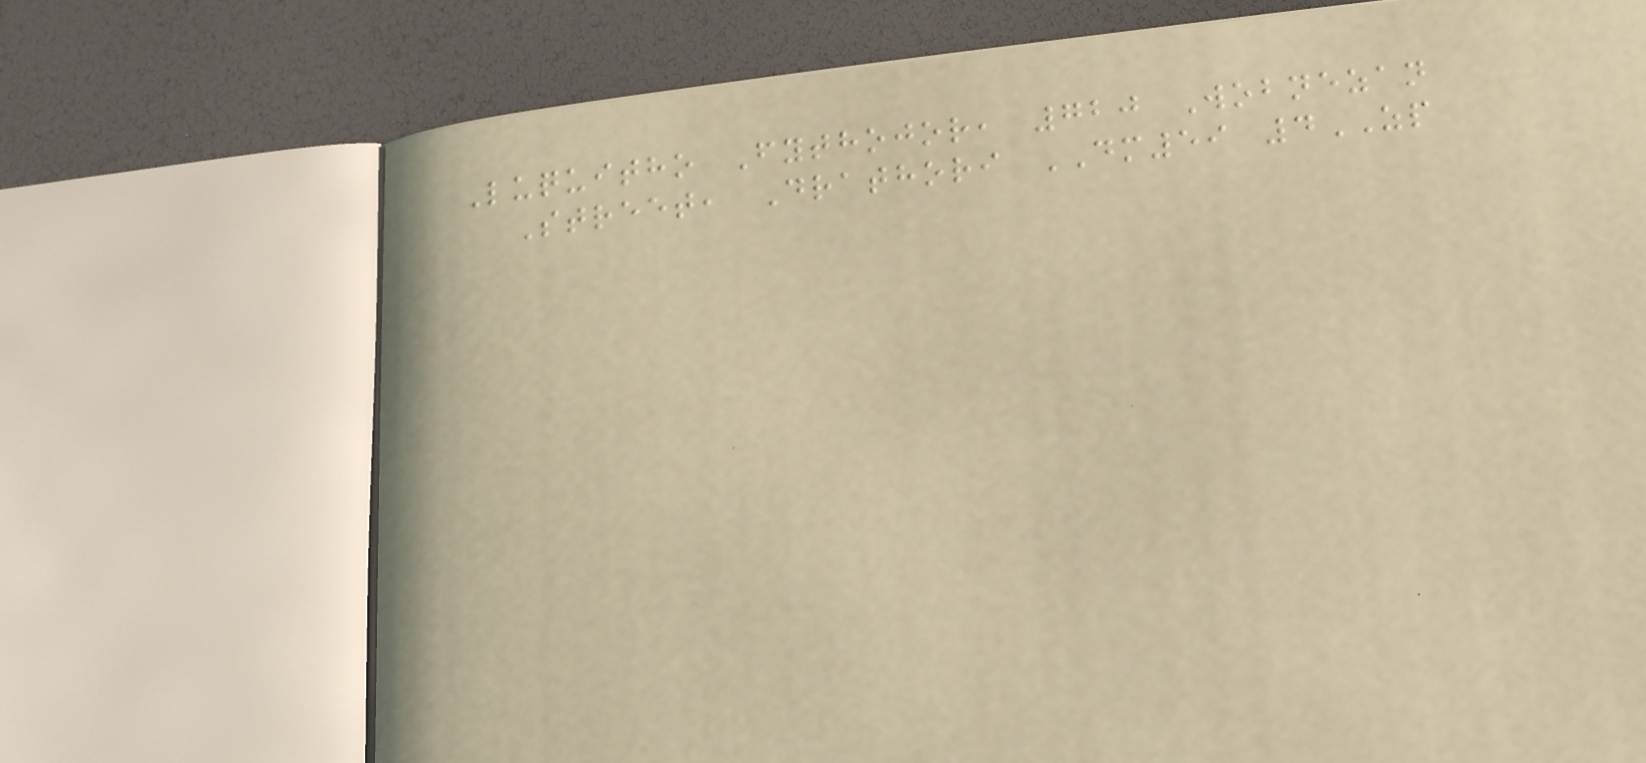Luquitho Fythojor, 720 Wobnezan
Street, Drathori DM59 4ZP
